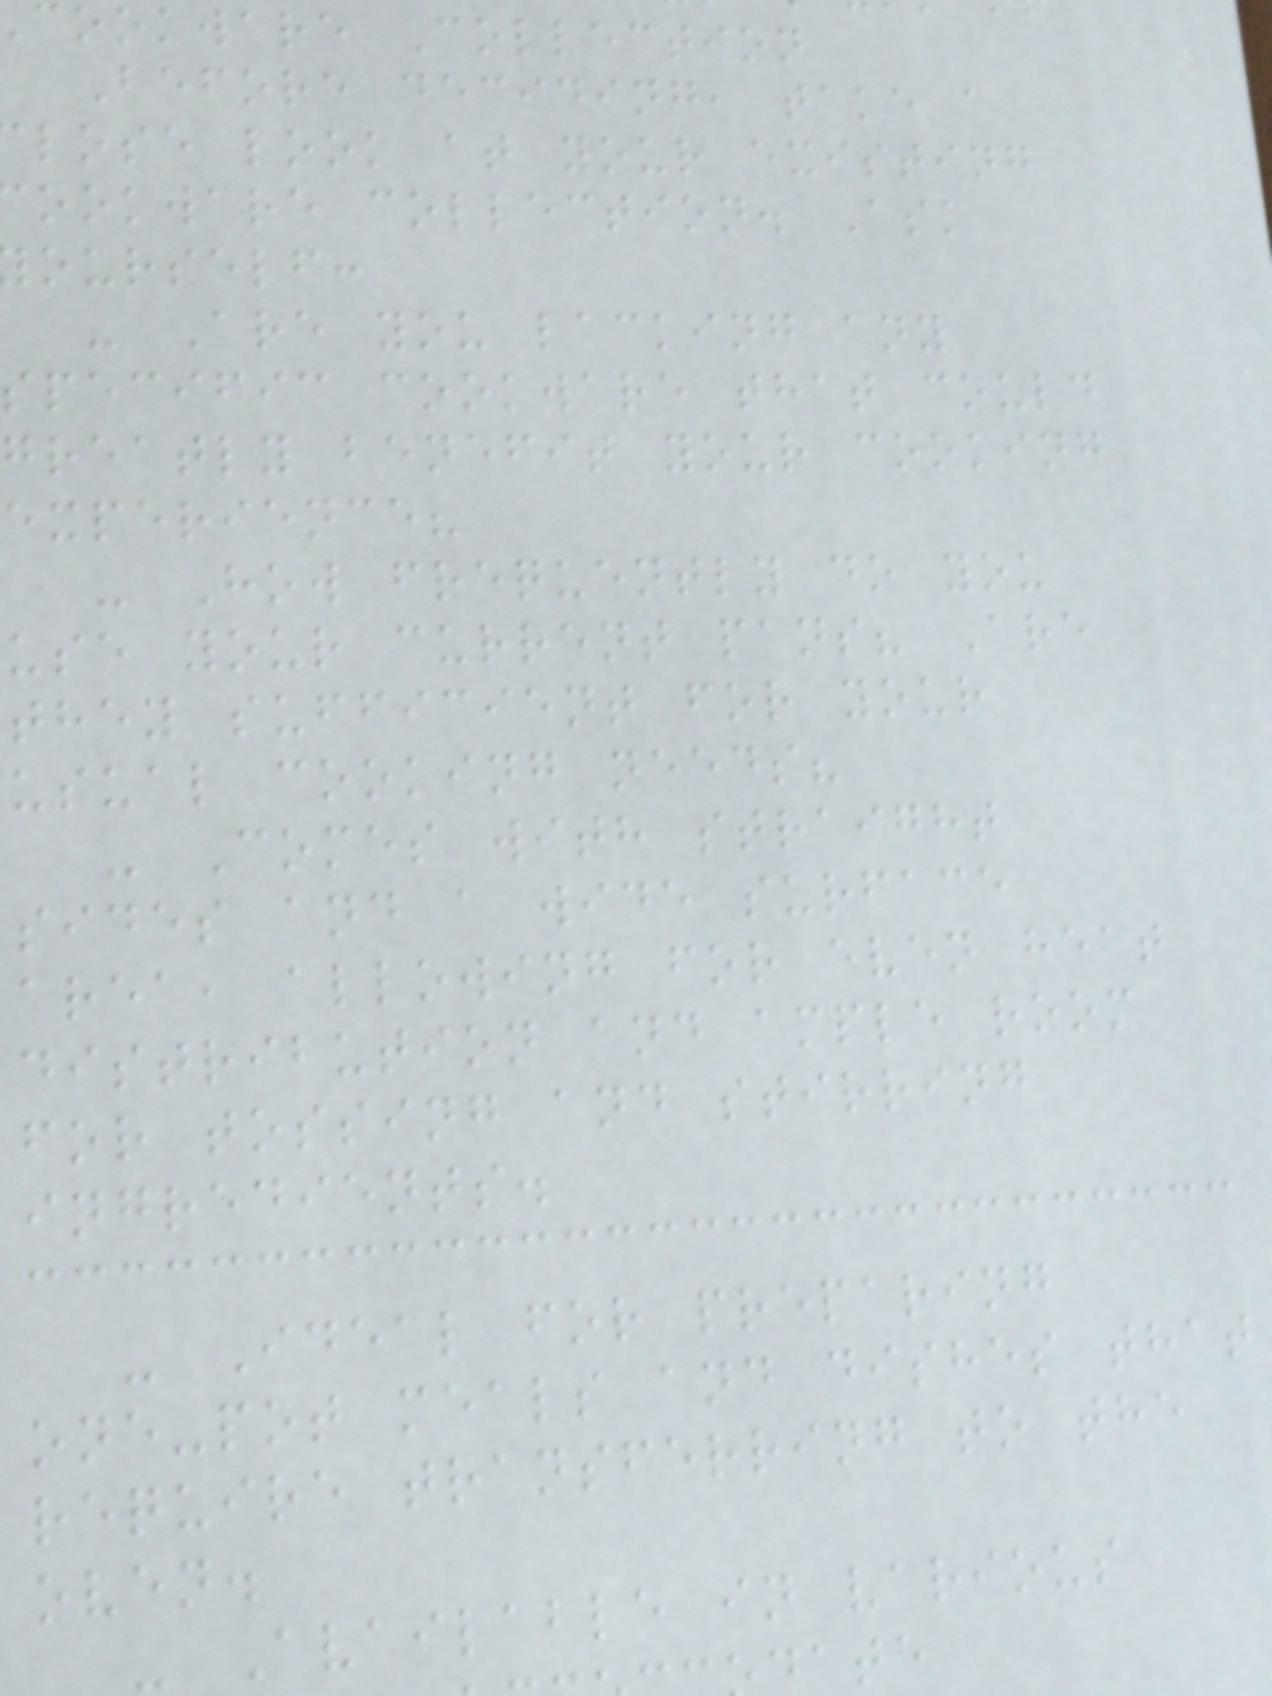cookware Collection
Before deciding, take a
lose look at your existing
ookware collection. Ask
ourself:
- Are you lacking any
specific cookware that could
greatly benefit your cooking
experience?
- How frequently do you
use your current pans? Are
they sufficient for your
usual cooking needs?
- Comes with straight
sides and a wide surface
area, allowing for even heat
distribution and ample room
for tossing and stirring
ingredients.
- Ideal for preparing
one-pot meals and dishes that
require transferring to the
oven.
- Available in various
